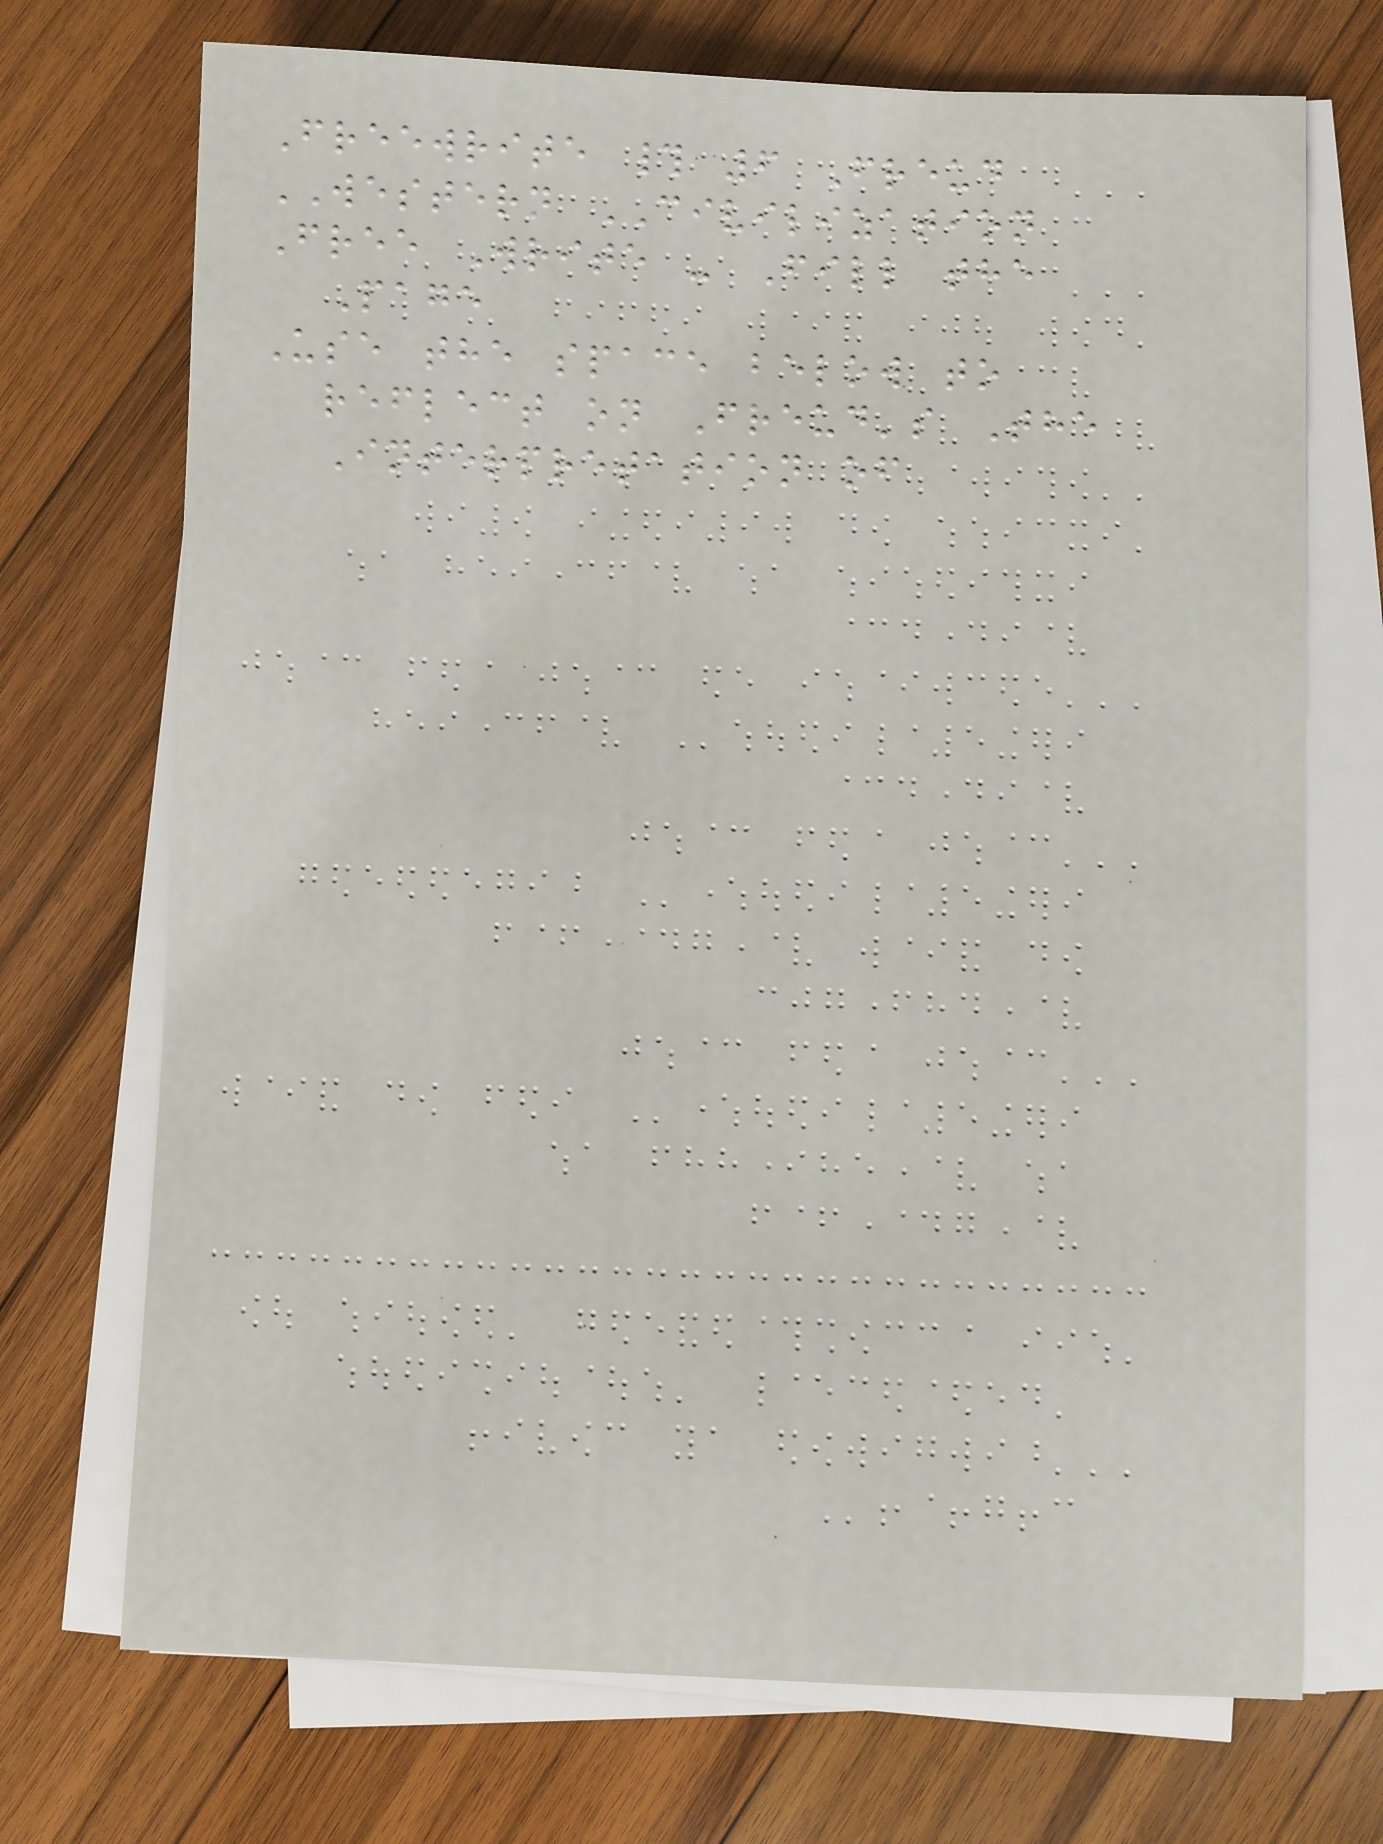Freewrite # 6 Freud
WESTERN CIVILIZATION
Free Write - Fill the
Page
Use the space below to
reflect on Freud's The
Interpretation of
